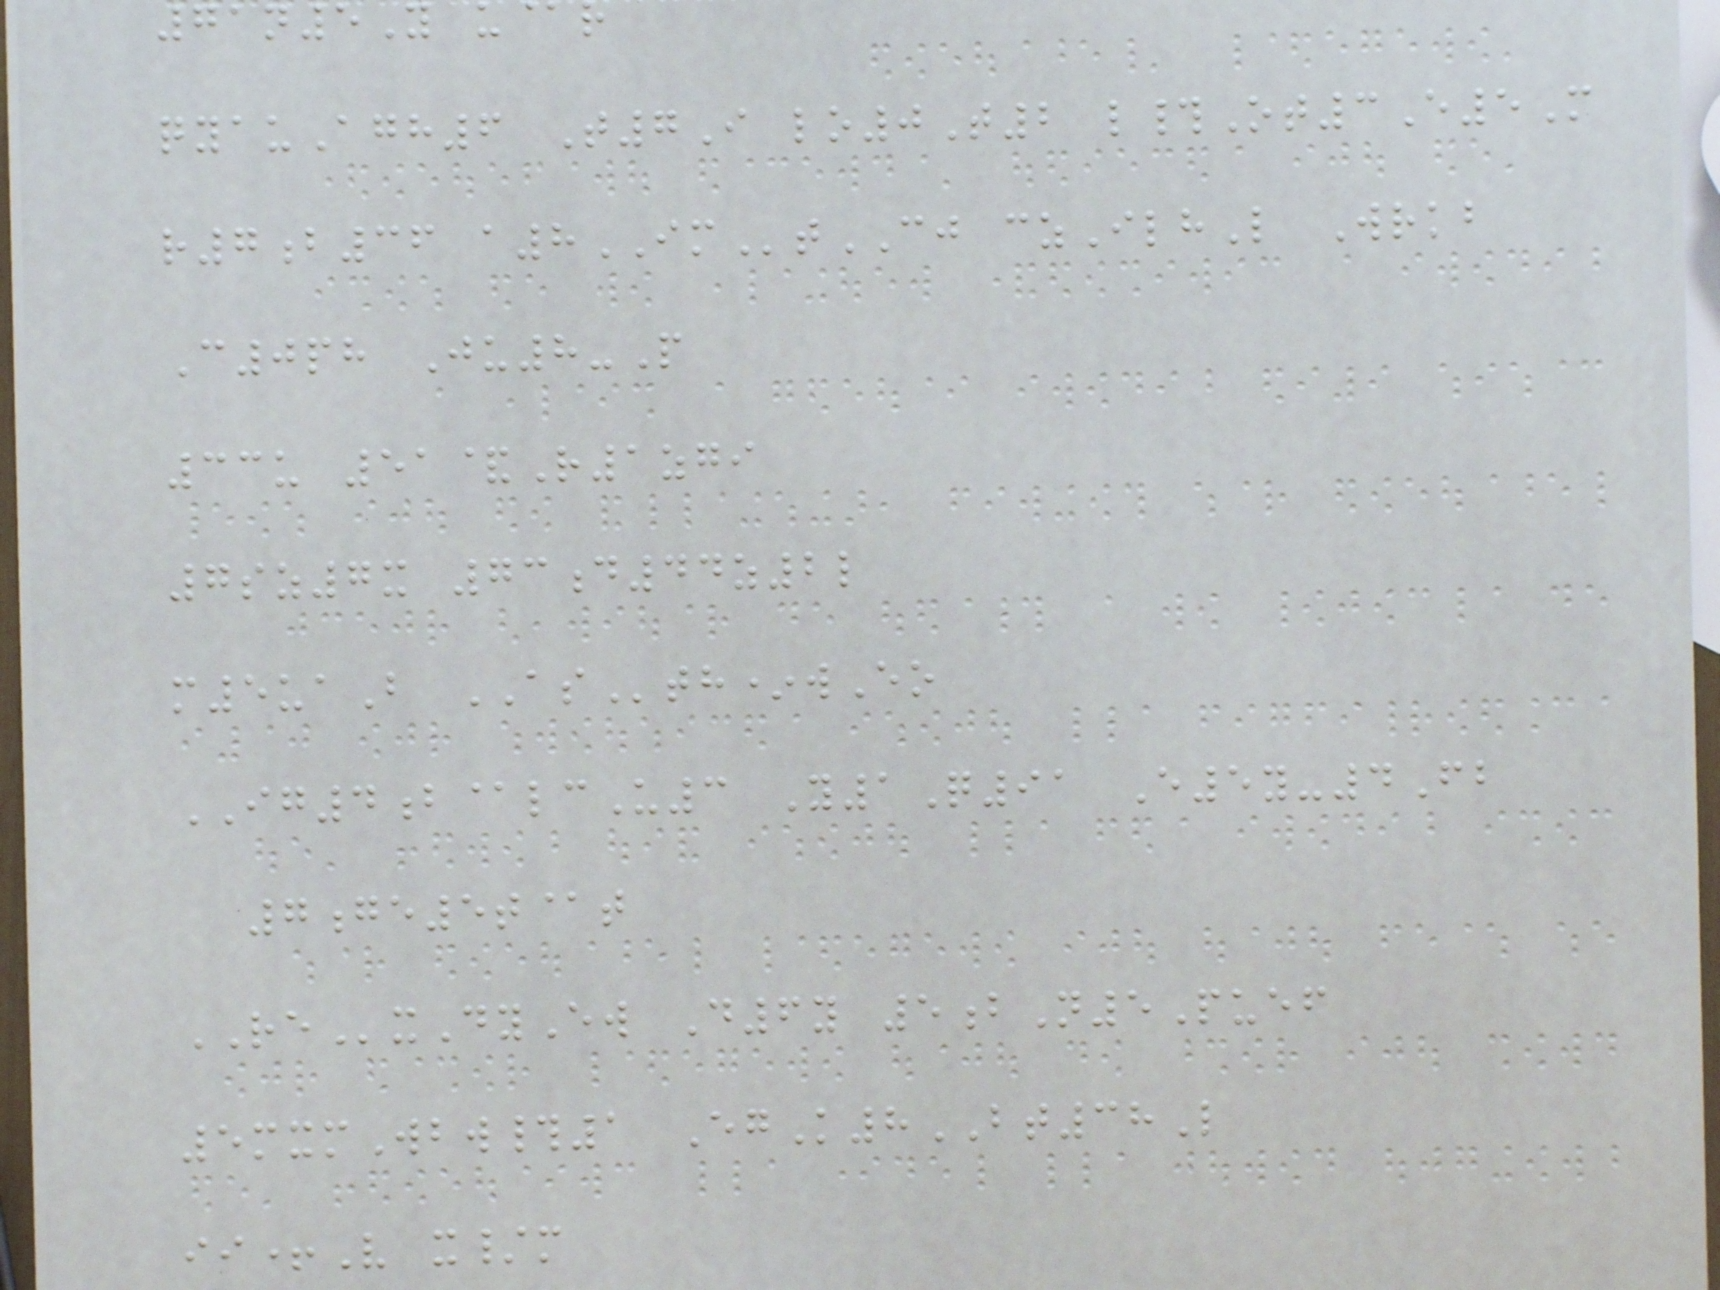71n5Y
qyauAgh6 T7I lo0T2 l#Ot3E5M
r7b36 a8IMtCJ czIlhL Wrkb
C0ph Ju8-P
33u 51&R1zgi
7sz7x 73d44z2l
m5uaB ASth*wEo
IG4b@lcU3 Y1Q91 E5y-4Fb
7ge5t@t
RExDyEw D6y 5bN5Puef
5mxmWbw#1 EgK8BT38L
ii+V x/m
